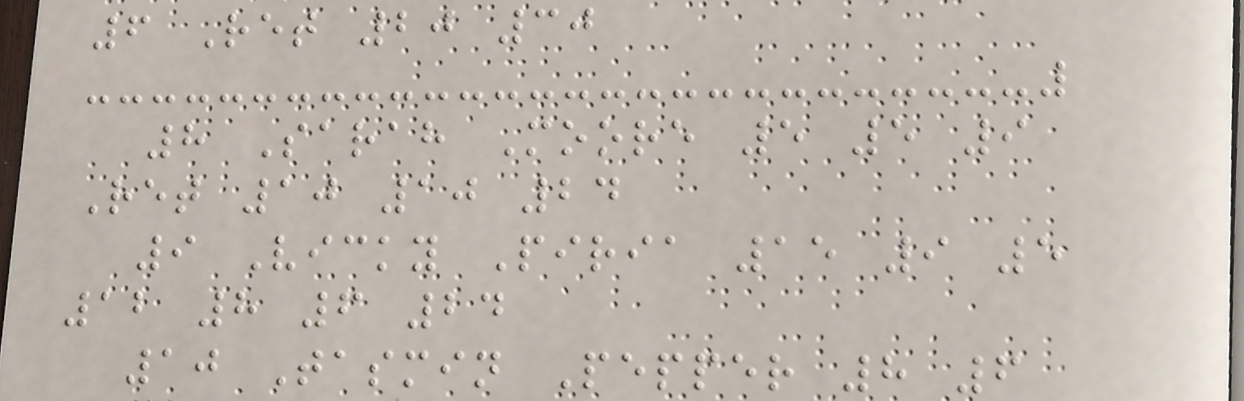6 Ret 20 30
8 Sarah Moore 5 5 9
Ret 10 10 24
9 Vicky Piria 15 9 5
12 8 6 24
10 Tasmin Pepper 8 6
